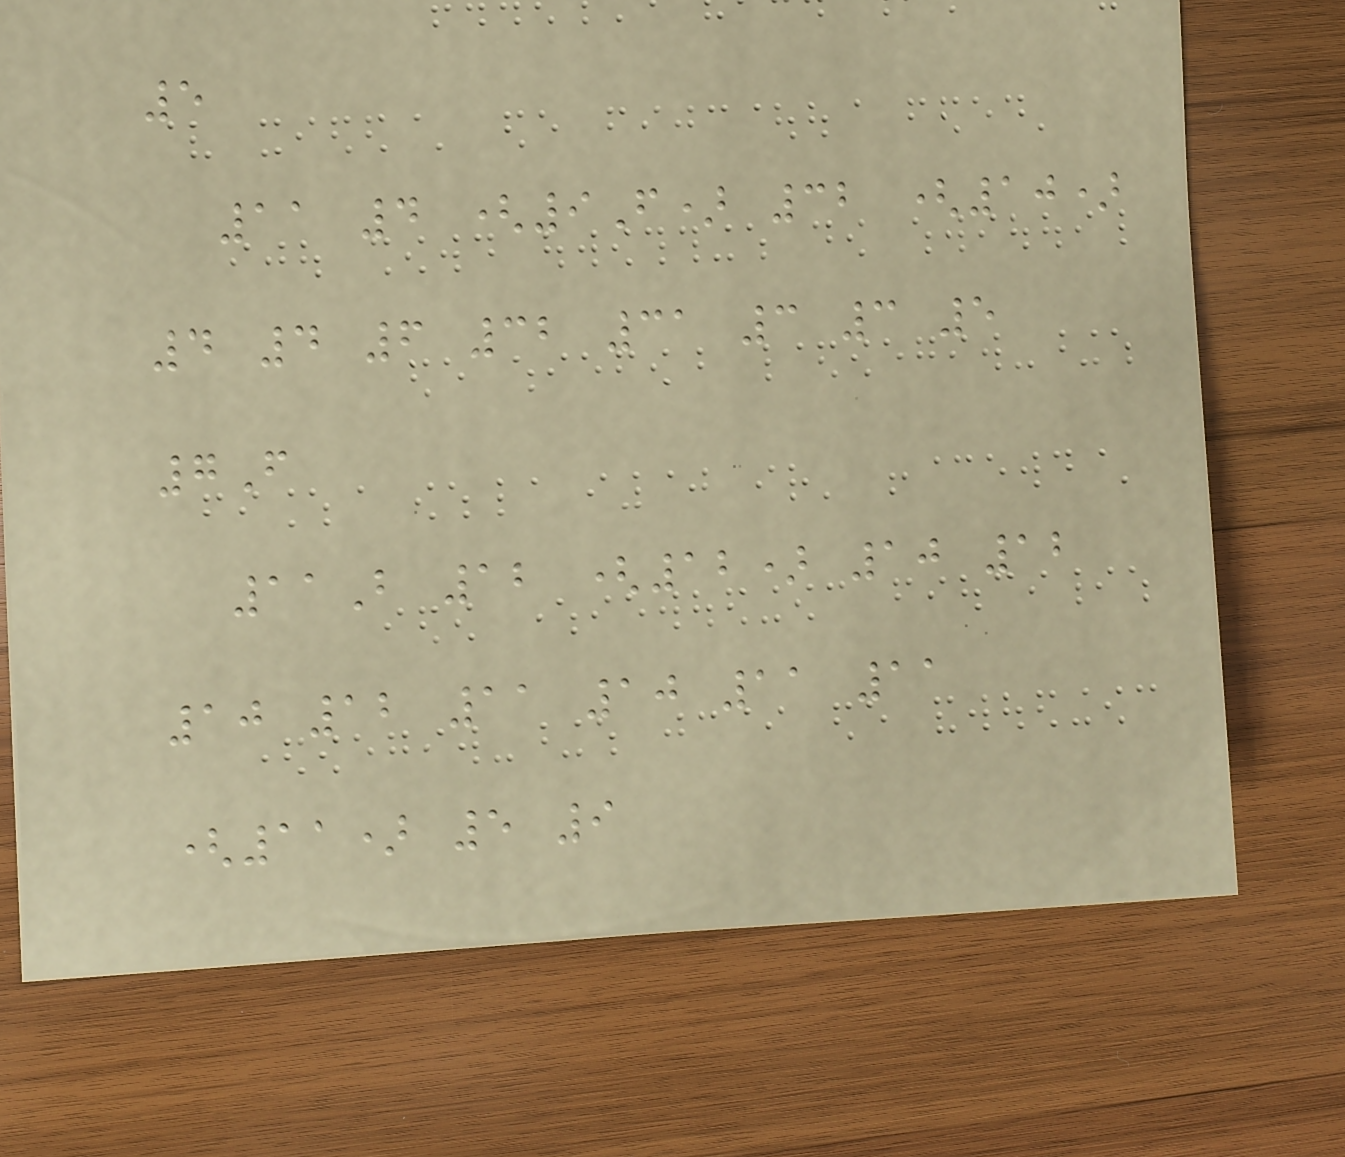5
11 4 (9F) 32 (10)
4 4 6 32 31 3 3 5
7F
11B 12 (12) 10 12
10 12 11 10 11 11
(11) 5 9
